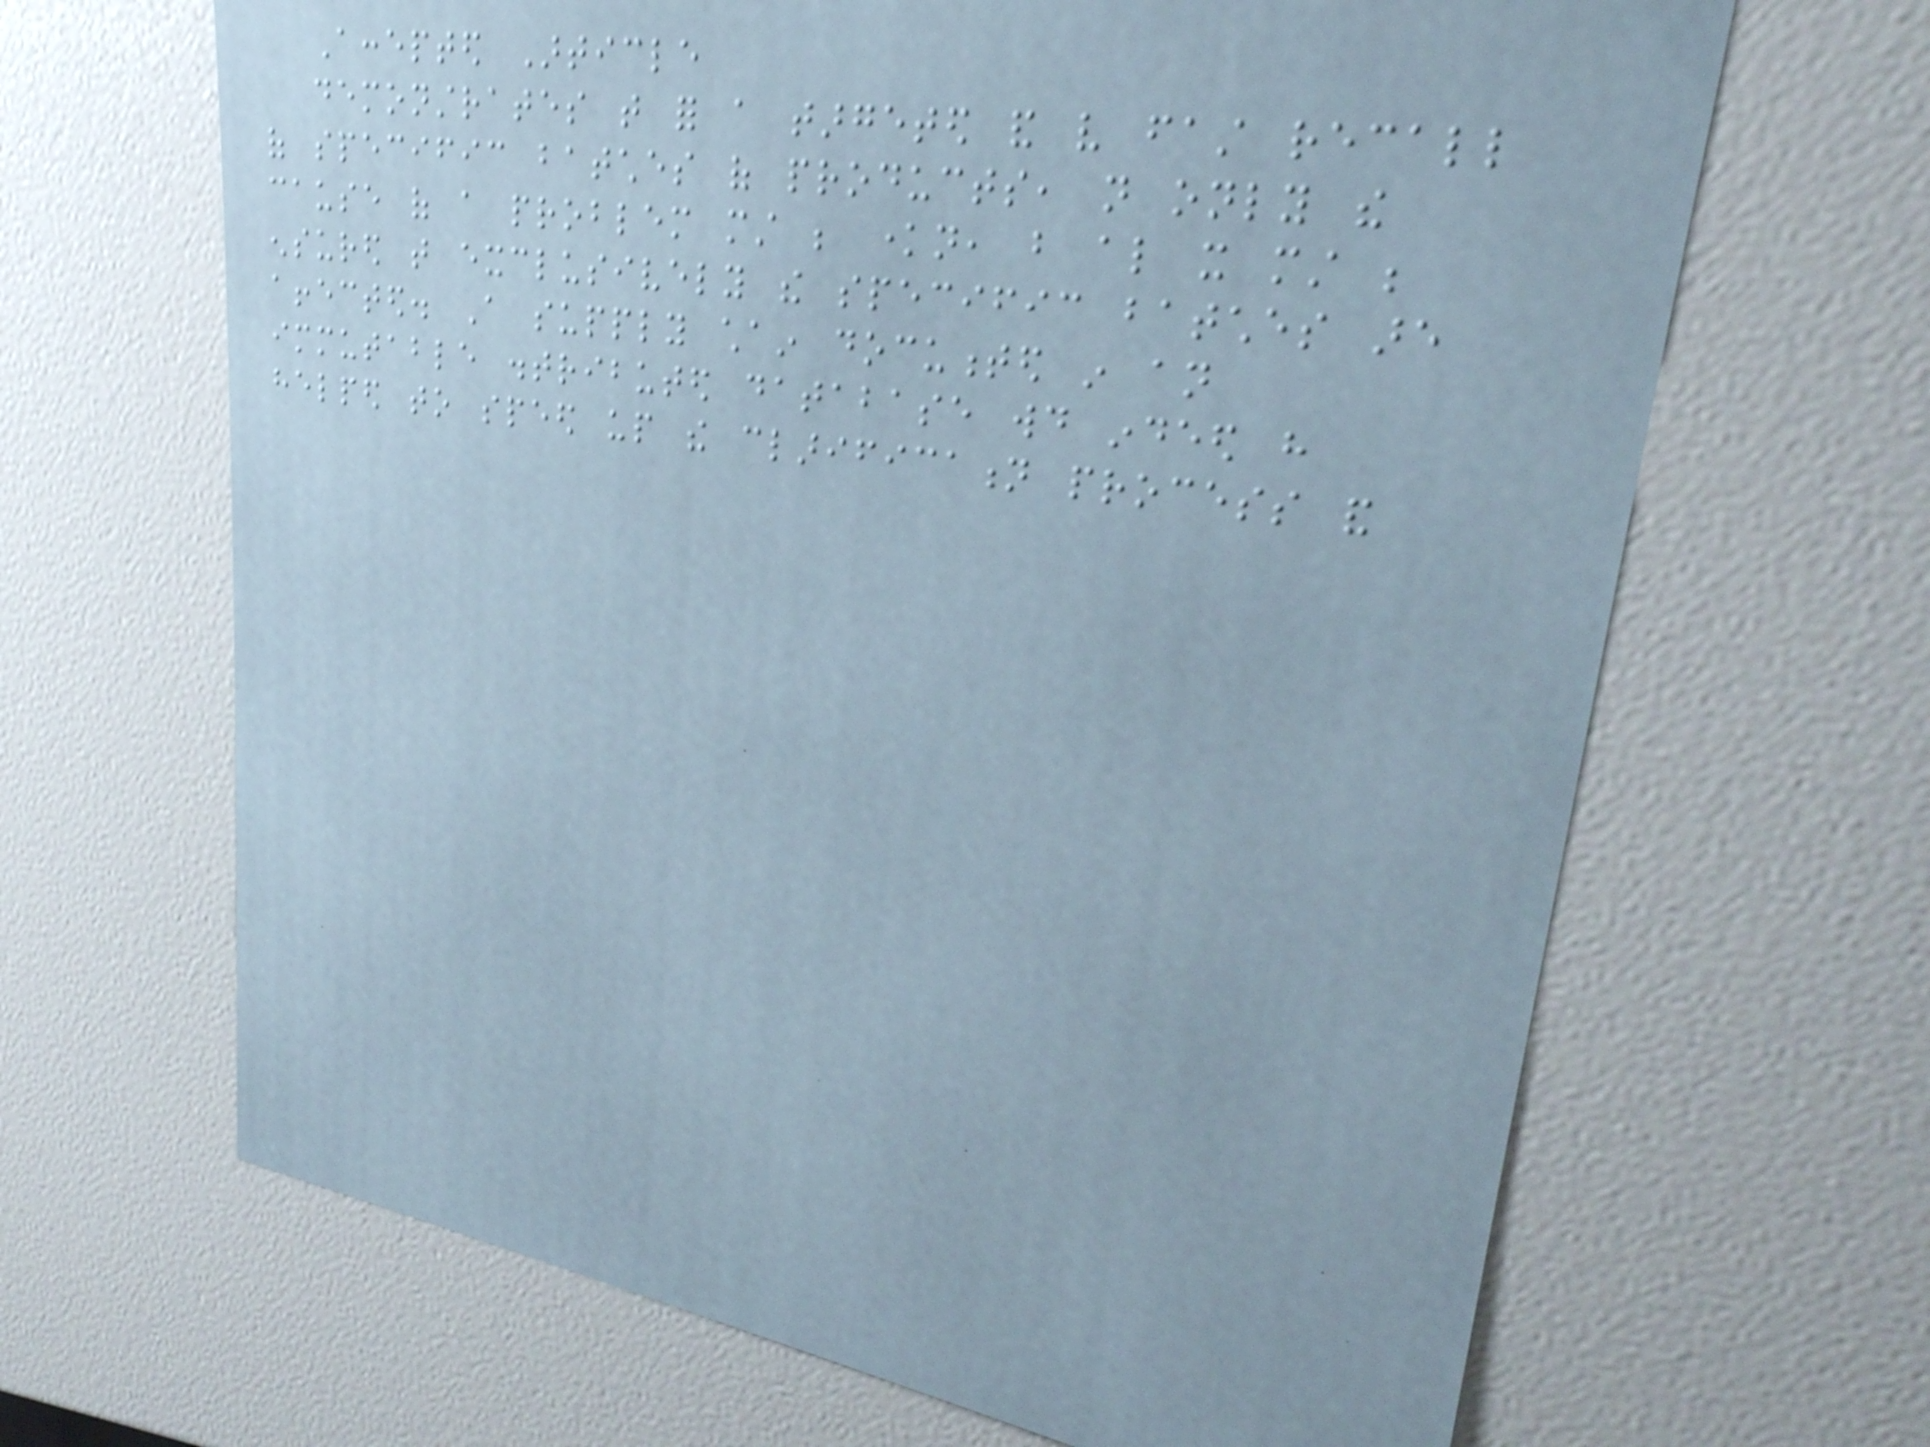Accepted Article
demonstrates that for a targeted and very fast recall
of specific batches of products, not only the
cause of a problem must be known, but also it must be
ensured that exclusively the specific batches are
affected. A supply chain documented in an
immutable distributed database would indeed have
helped to speed up the clarification process and
